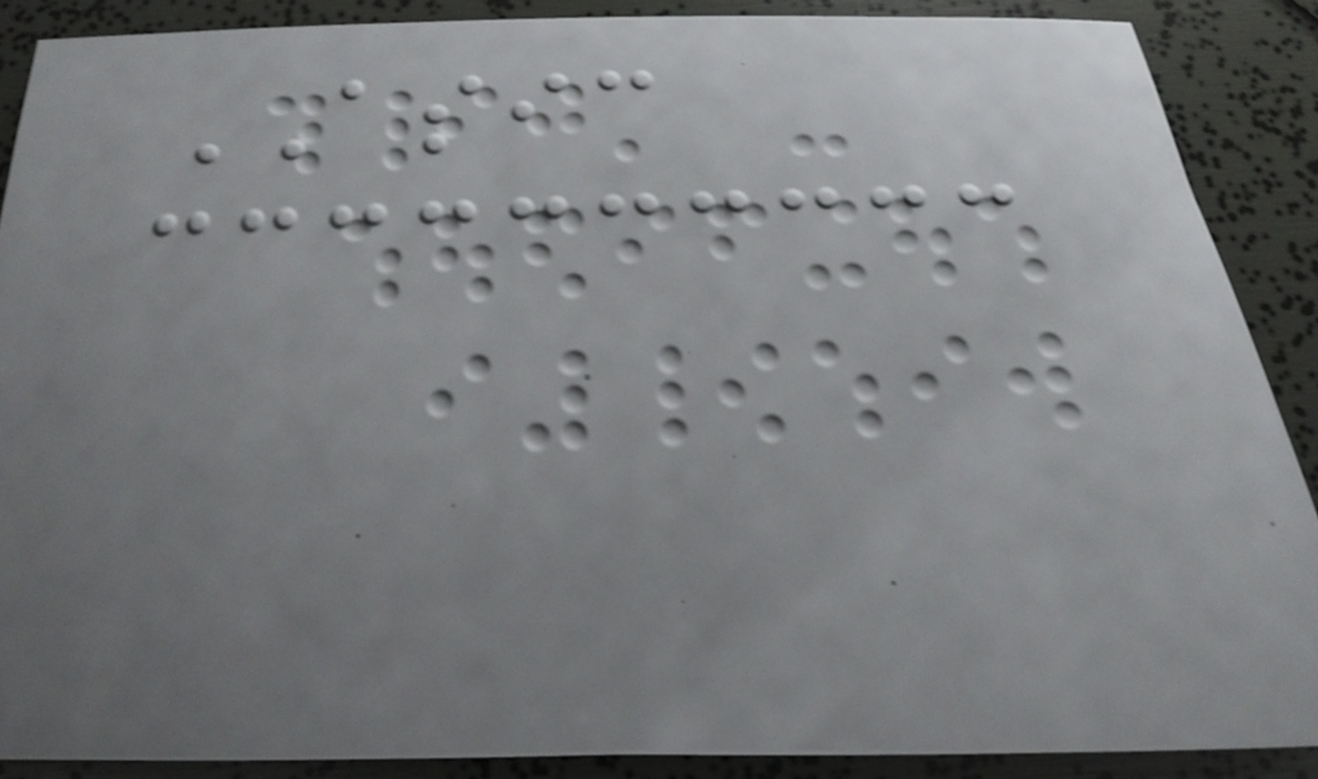ASIC
